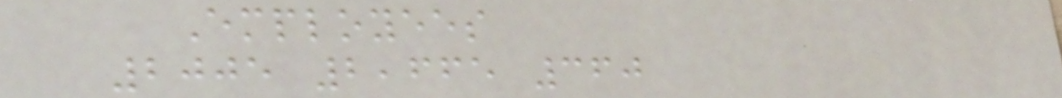Employees
2005 2,665 360
